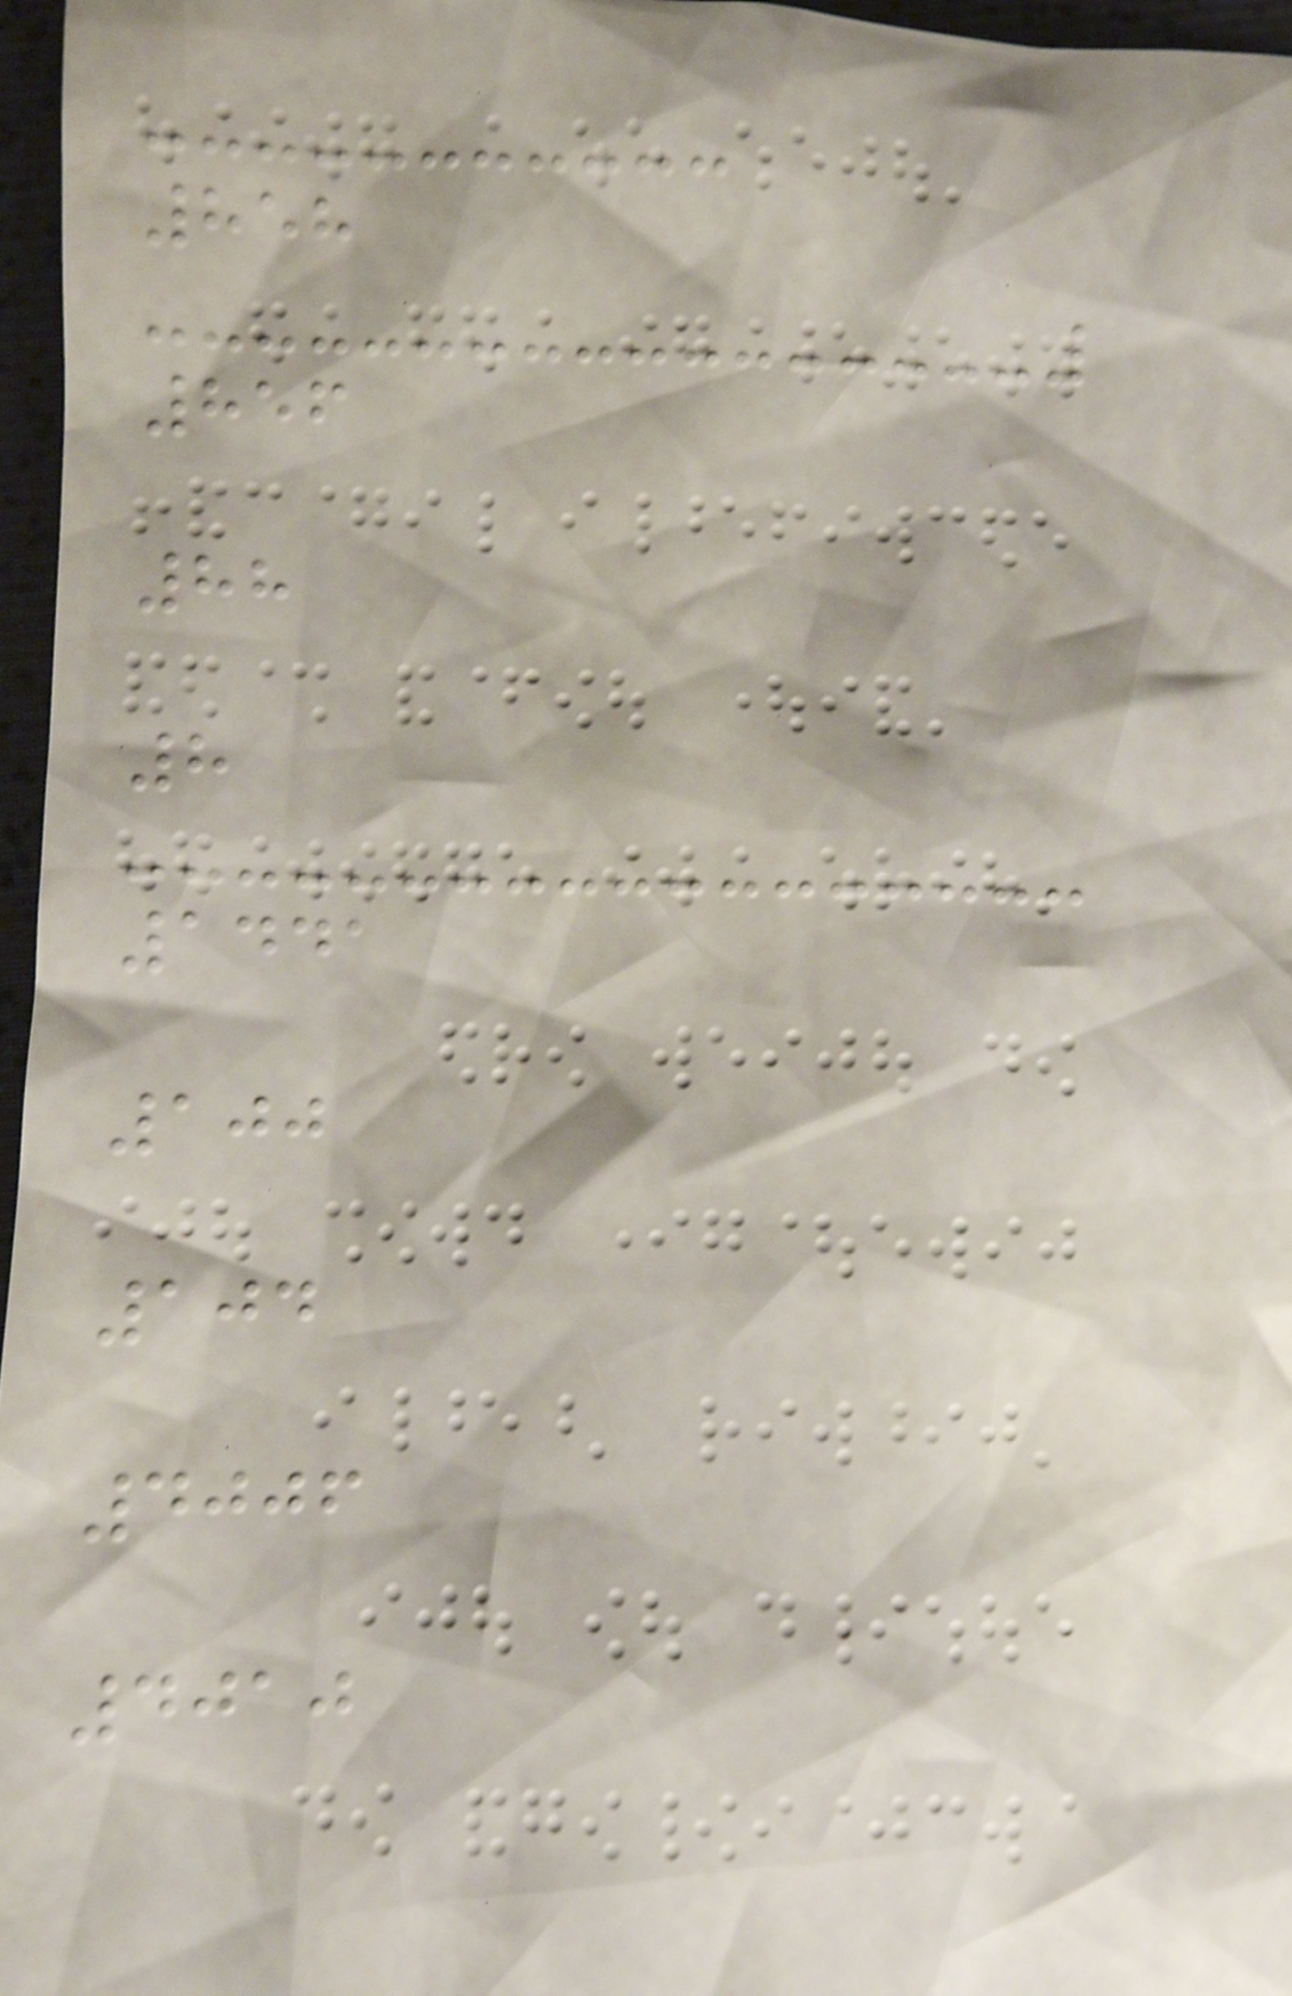858
856
88
8
1441
100
104
4006
4010
